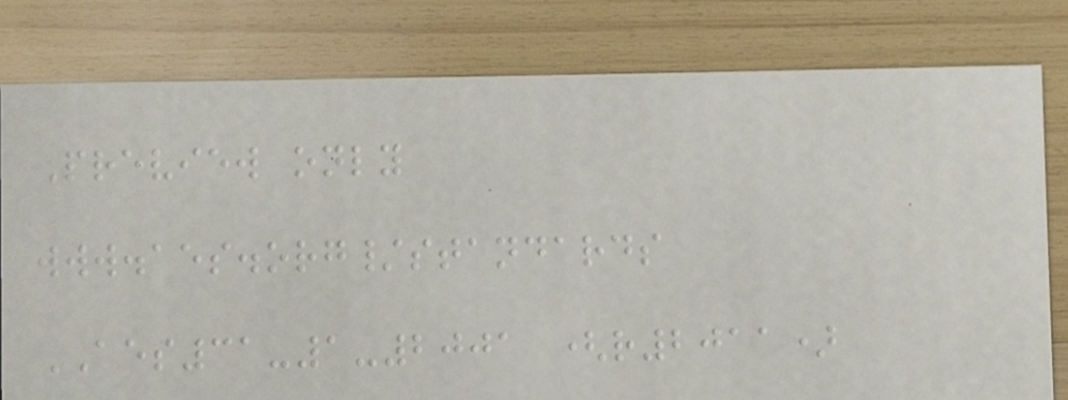Preview only
www.aes.org/standards
AES31-1-2001 (r2011)
